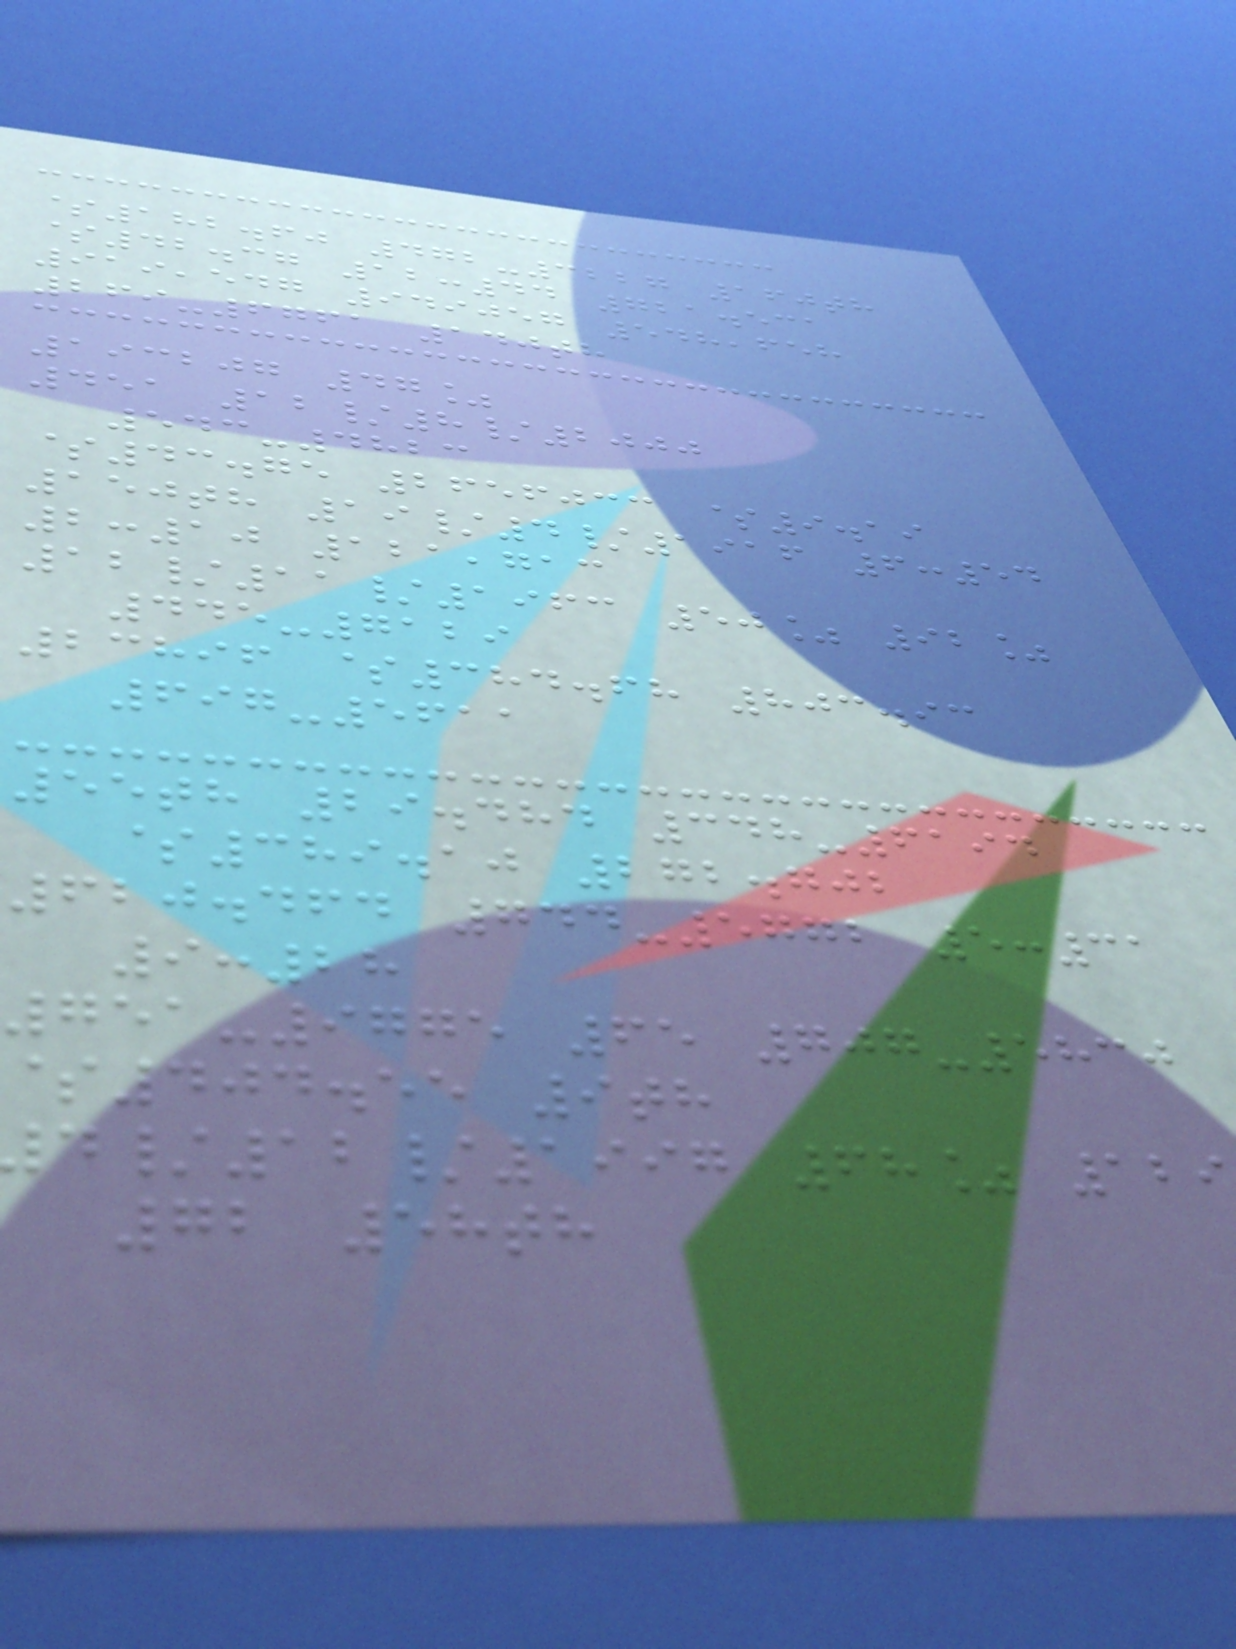$182.60 472-3227 160th
$42.37 12:44 721.531
919,547 949057 548,658
269-6761 140th
193207 47%
451 12/8/2000
543-4823
$43.75 2656033 $9.19
150th 19/4/1916 6:54
2:10 121,713
12/11/1963 50% 92%
445-7129
23896 $384.68 803.93
697-5611
55th 29.484 348-6194
$389.10 272.702
620.464 744-5772 5:31
9:28
751-9775 65 707-5830
$404.55 9th
/12/1997 68% 12
72 58th
